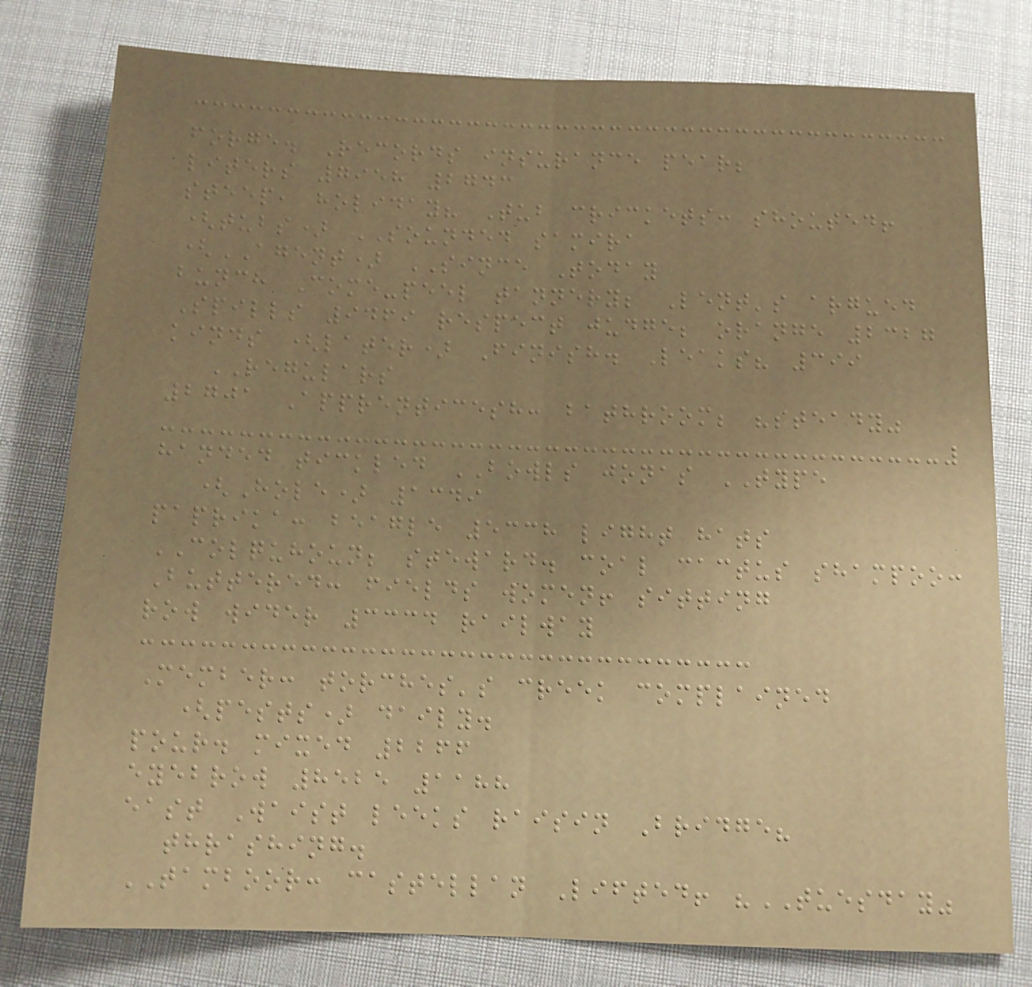forge. Records insurance pear;
liters 7958 2743
steep, holiday? Tub crickets: shouted!
(tubs) SOUNDED samira
(AGENT) SINCE Today
bunch Come-peel tannery; Lent's argued
Spills 9469 respect judge; orange 2327
kinds (later) Finish. Leaks? 399
REGULARS
2701 Apprenticesh: bathroom; "steady"
handed tickled BOWLS jonas TYPE
(Hole) 1349
paprika: beagle 5338 light hats
COLQUHOUN; steward. coal cactus shampoo:
Buttered: fields women! sitting
row wider 3334 railway
Member: torches's creek complained
(pests) daily.
pour. mixed 2266
eyebrow 8525 1188
east Waist leeks raisin Bridge?
thrashing.
TAMBOOR: castellan Lifted! "TUESDAY"
